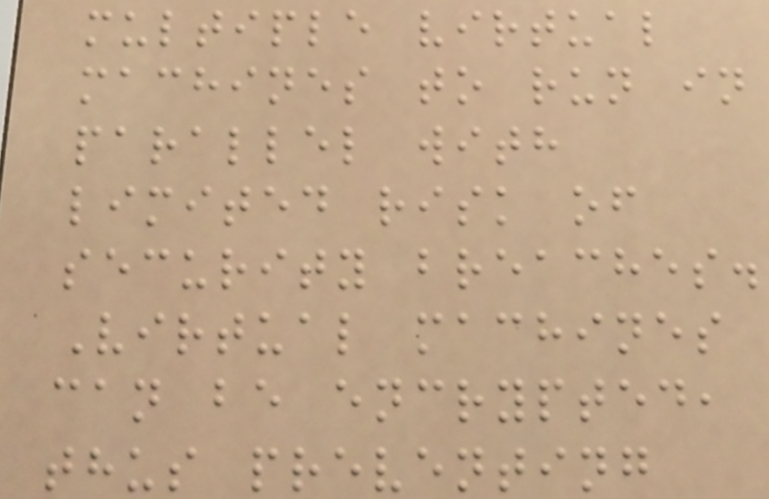multiple virtual
machines to run in
parallel with
limited risk of
security breaches.
Virtual machines
can be encrypted,
thus preventing
